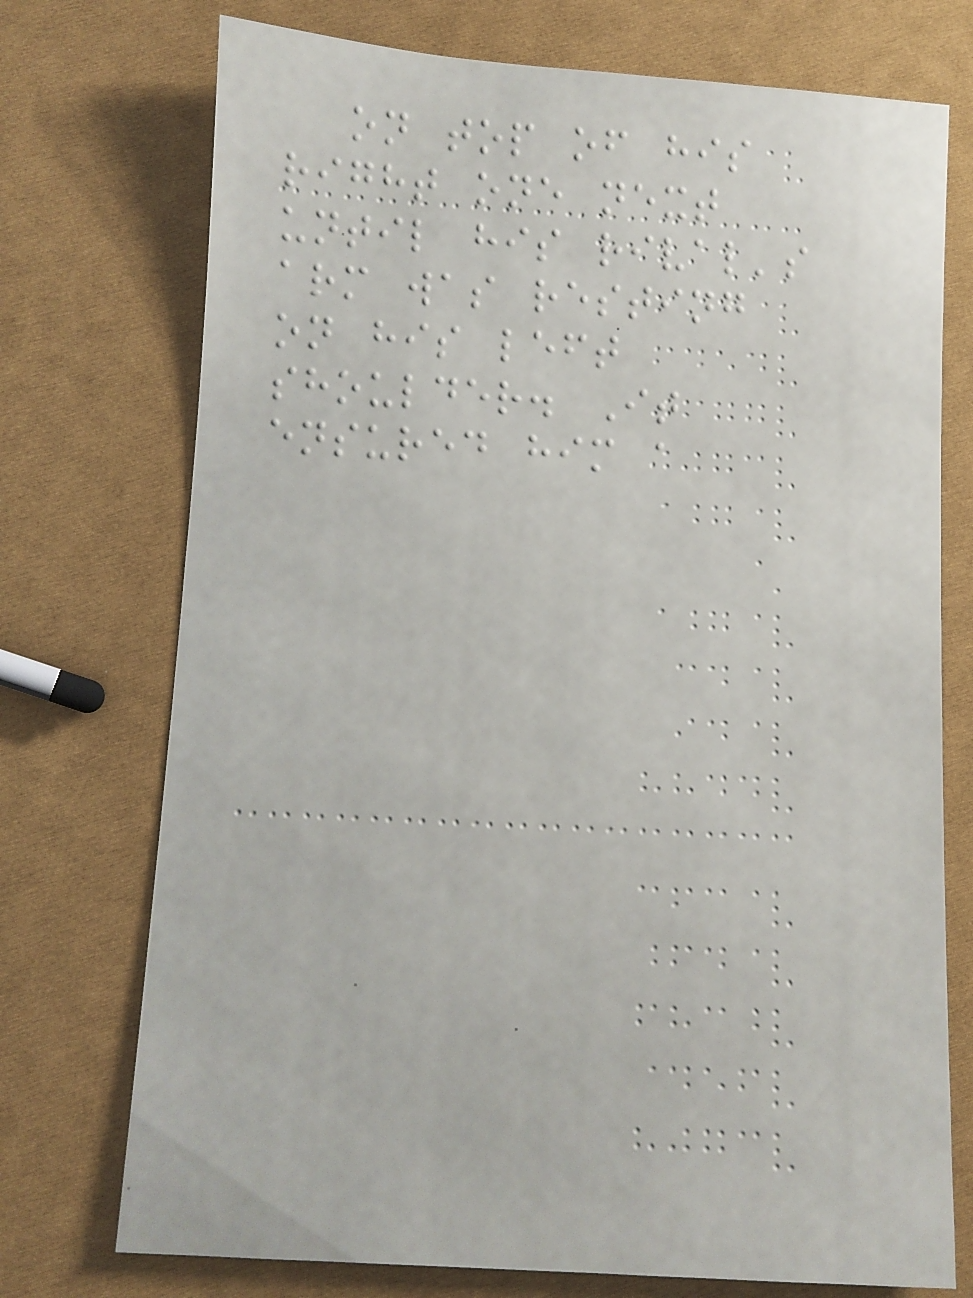on top of his
right one next
until his rival's
arm was resting
on his left
shoulder. It
ensured him a
